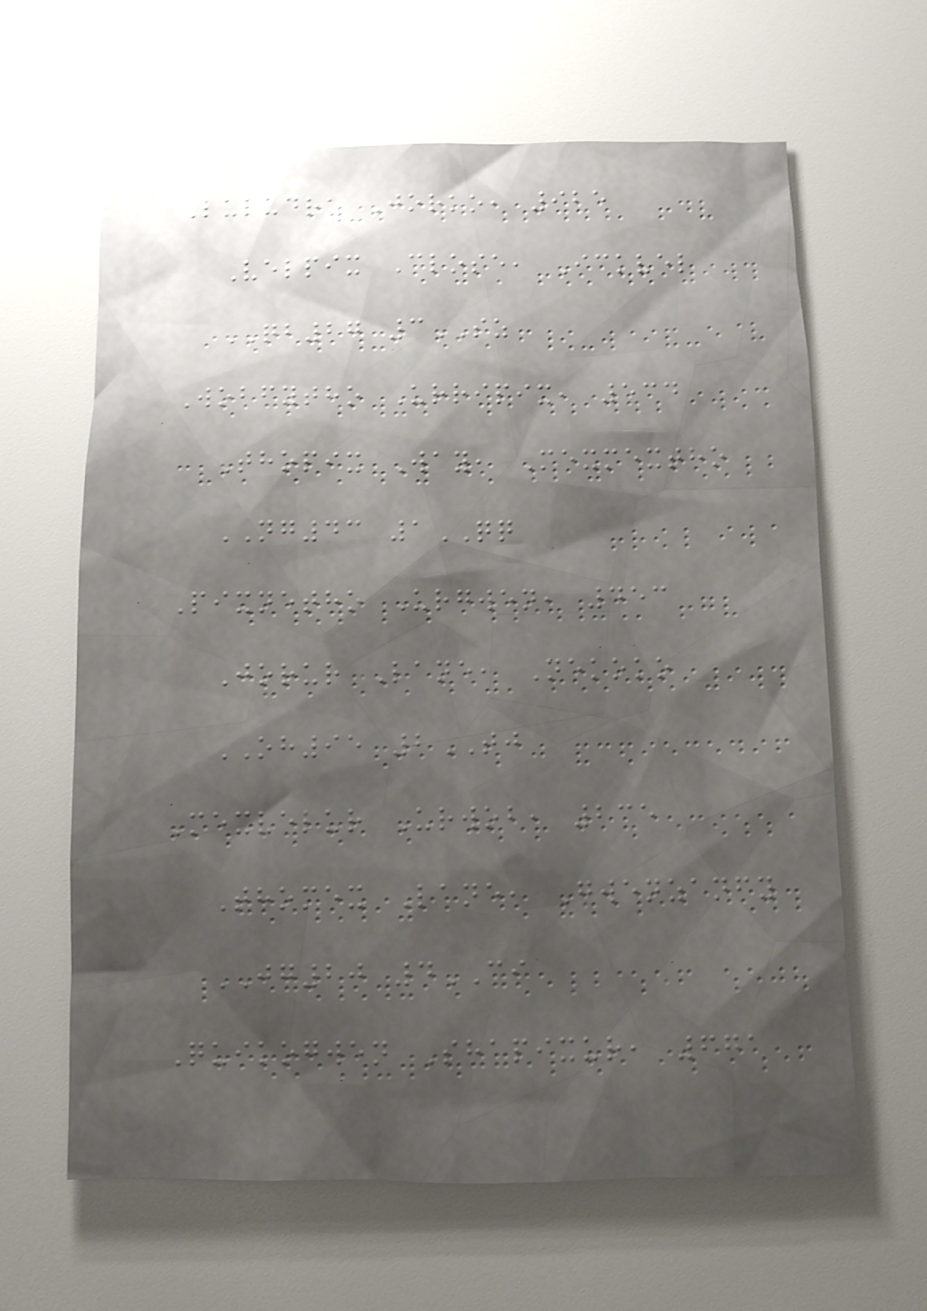Luludra Jorko, 925
Velpix Close, Ickvel
QB27 3SZ
Wobfytho Urripix, 534
Thopix Way, Mexmextho
NG43 1QQ
Pixnetho Urgwen, 453
Jorur Lane, Nekoko
OH95 2TJ
Mexvelur Urwob, 235
Thomex Lane, Gwenzanfy
JG20 4CI
Quikogwen Shapixur, 671
